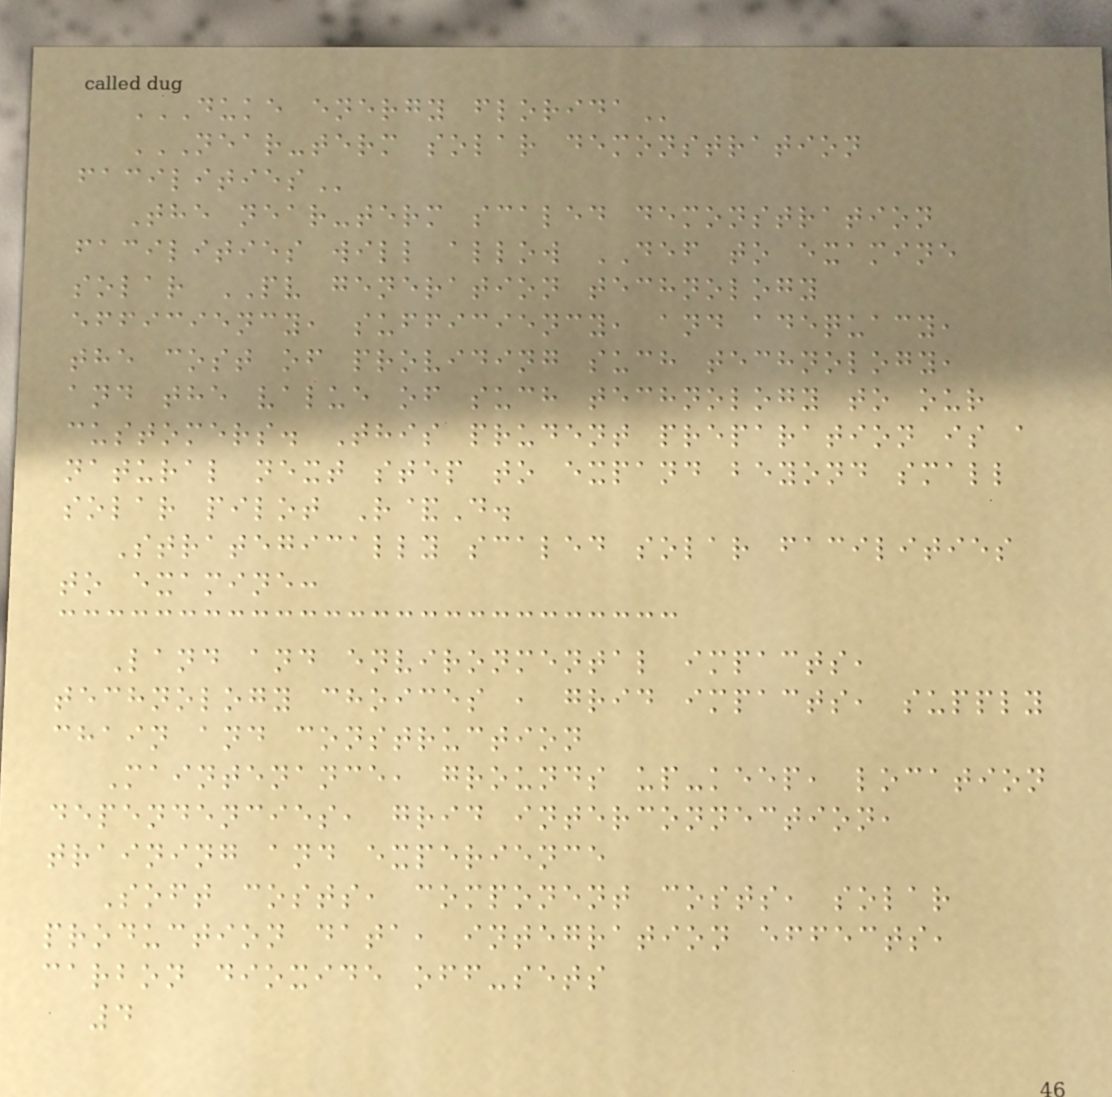DUKE ENERGY FLORIDA
NEAR-TERM SOLAR DEMONSTRATION
FACILITIES
The near-term scaled demonstration
facilities will allow DEF to examine
solar PV generation technology
efficiency, sufficiency, and adequacy,
the cost of providing such technology,
and the value of such technology to our
customers. This prudent preparation is a
natural next step to expand beyond small
solar pilot R&D.
Strategically scaled solar facilities
to examine:
Land and environmental impacts,
technology choices , grid impacts, supply
chain and construction
Maintenance, grounds up-keep, location
dependencies, grid interconnection,
training and experience
Soft costs, component costs, solar
production data, integration effects,
carbon dioxide off-sets
4
